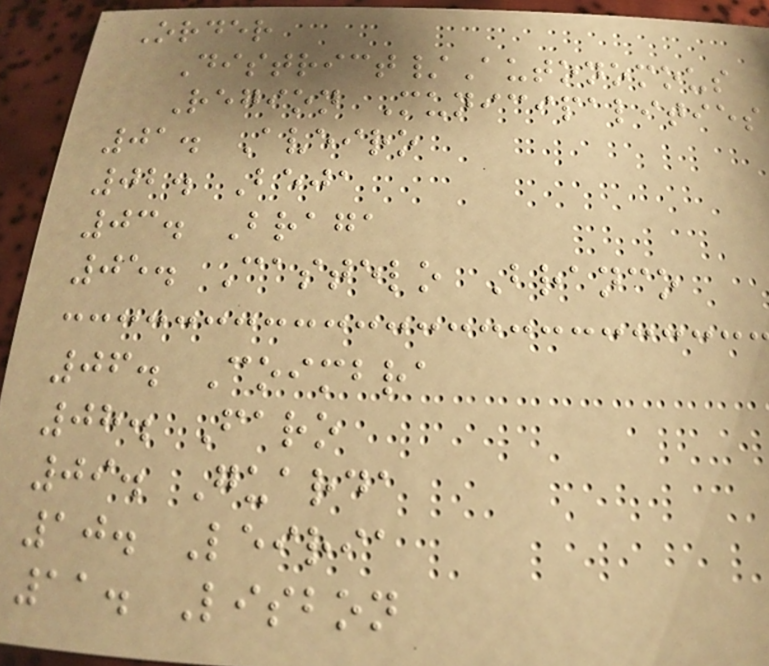Order
District/Autonomous
Region Municipalities
01. Aveiro
02. Beja
03. Braga
05. Castelo Branco
06. Coimbra
08. Faro
09. Guarda
10. Leiria
11. Lisbon
